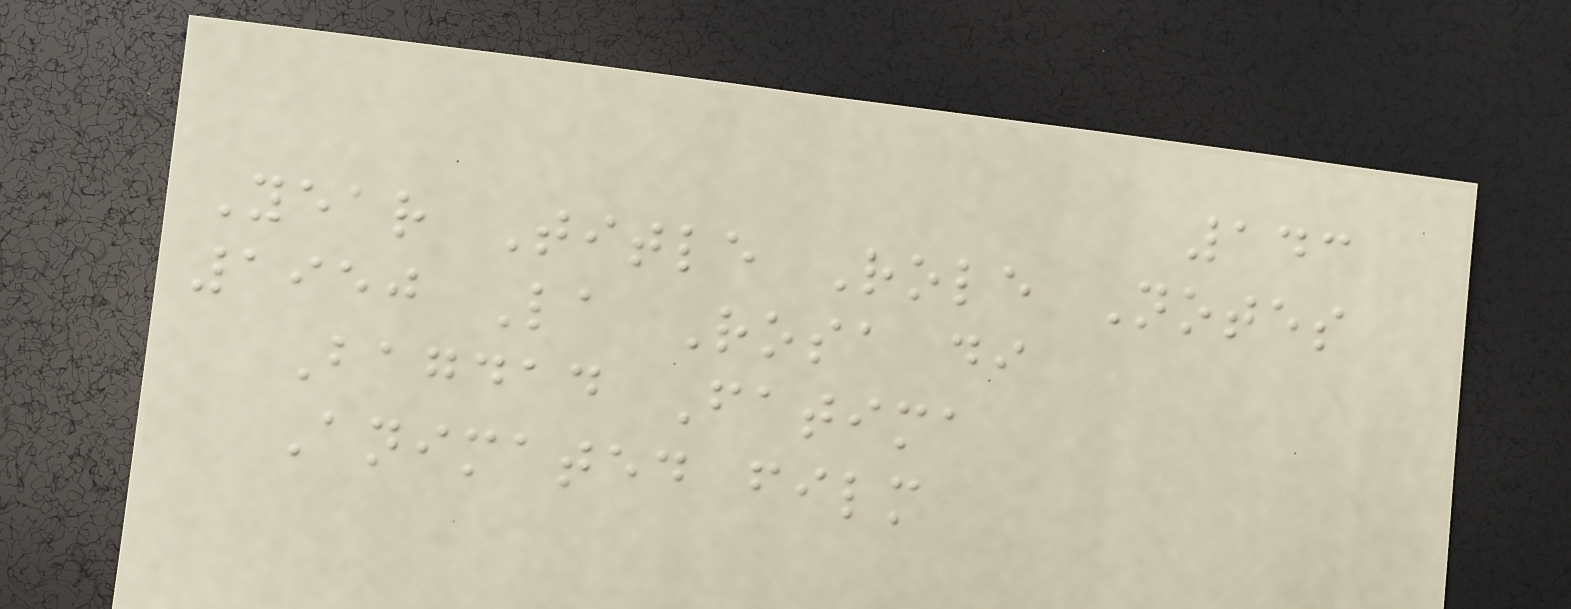143
Year Title Role Notes
1950 La Rosa di
Bagdad Fatima
Animated film
